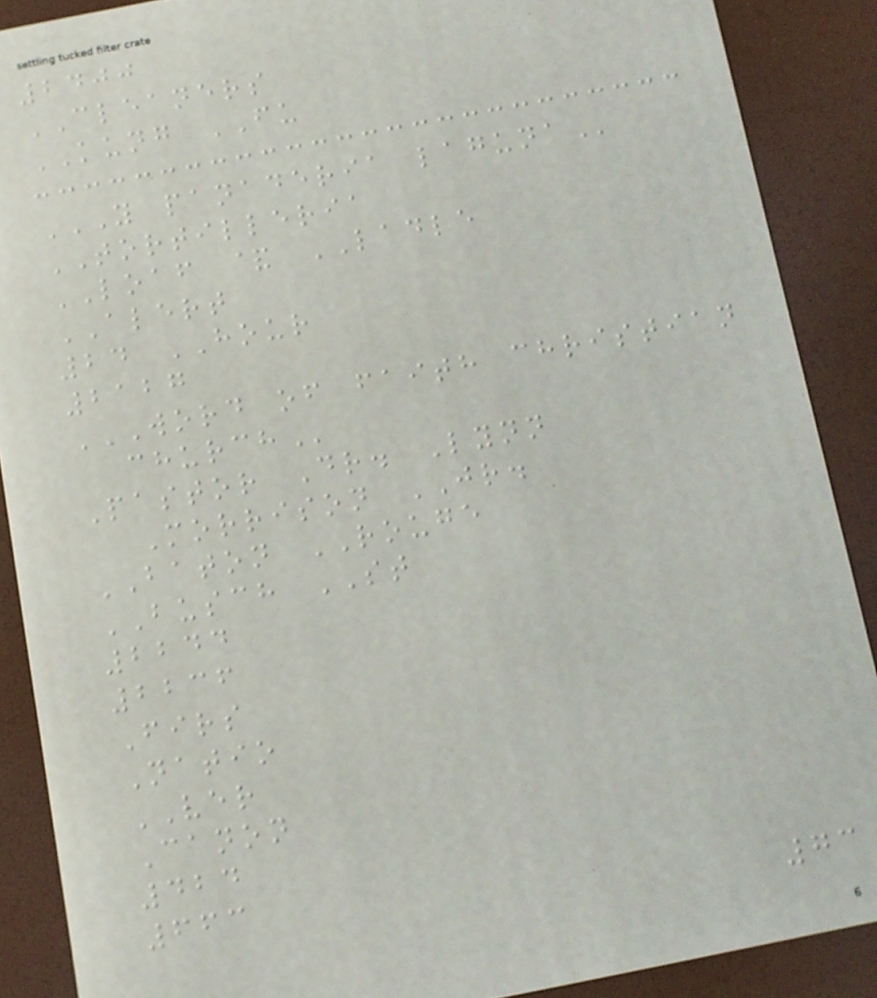2400
CLEANERS
KUNG FU
Y PANADERIA LAGUNA
TORTILLERIA
LOAF & LADLE
ALERT
24 HOUR
2127
WORD OF FAITH CHRISTIAN
CHURCH
Pastor Dr. Lynn
Morrison JR.
BATON ROUGE
BUSCH ST
2244
2236
Firs
Natio
VER
Canon
424
663
73
